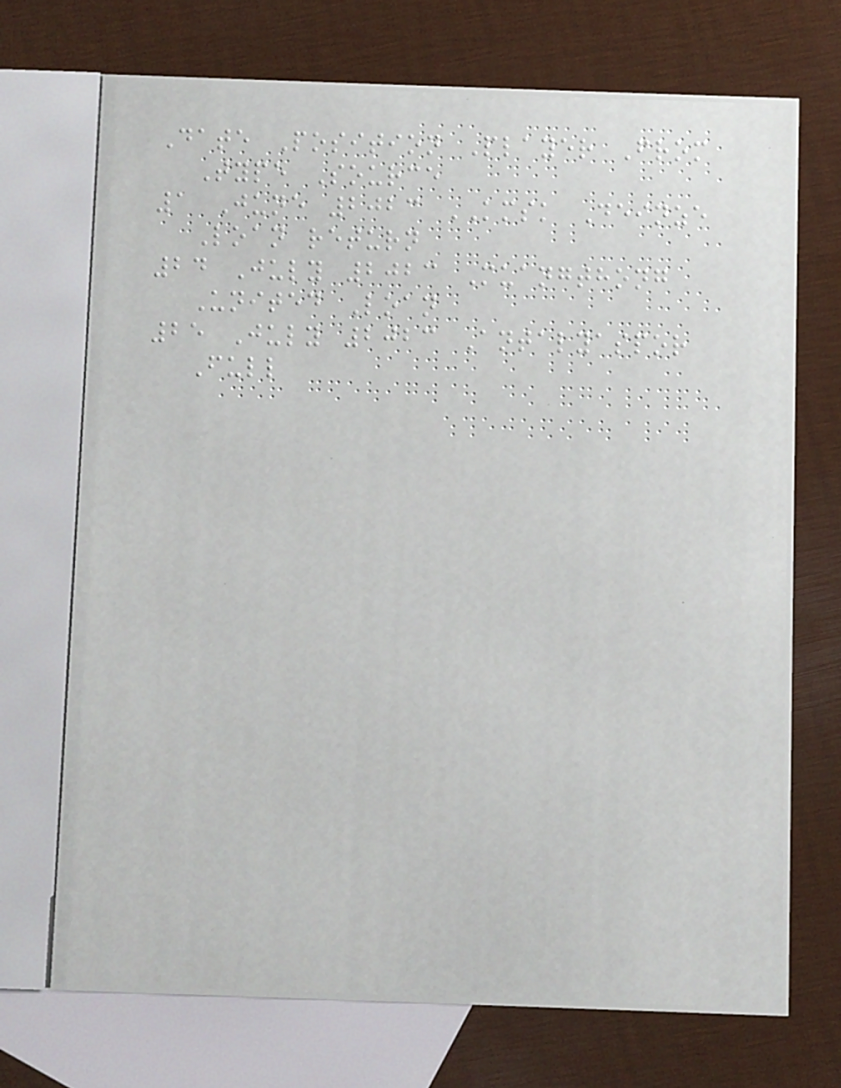Date Position Player From
Type Source
1 June 2023 KMSK Deinze
Loan return
24 July 2023 Muangthong
United Loan
25 July 2023 Antalyaspor
Full
